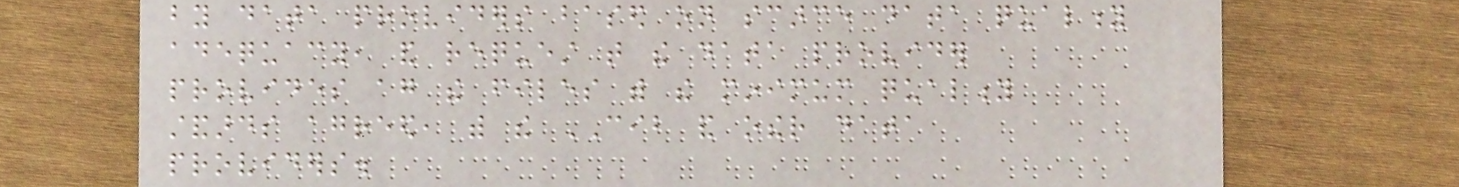by data providers based on scarce data quality
adequacy, and request that the data provider
provides again the files with the minimum quality
standards agreed, with the CIB and other data
providers.
